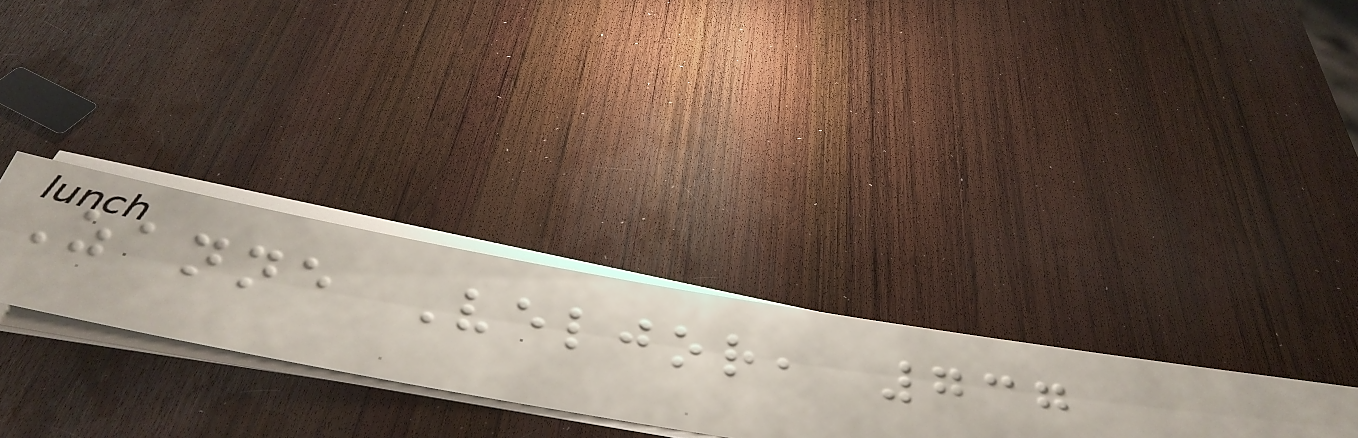Zanne Veljor, 737
